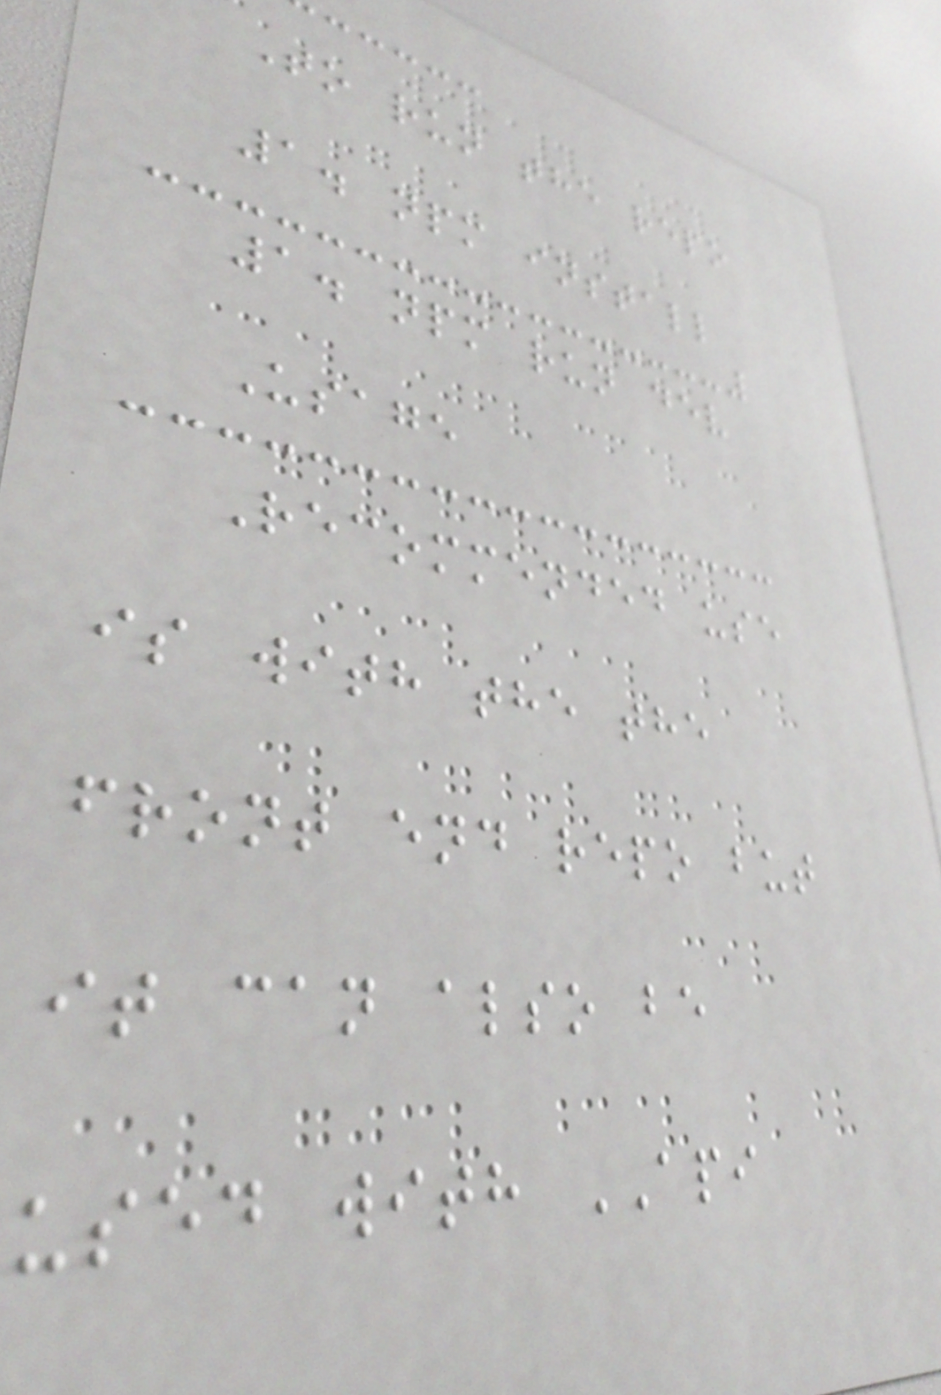To run the repo
1. npm install
1. npm run dev
Usage
Recommended use
is with the the
front end repo but
it can also be
used with API
